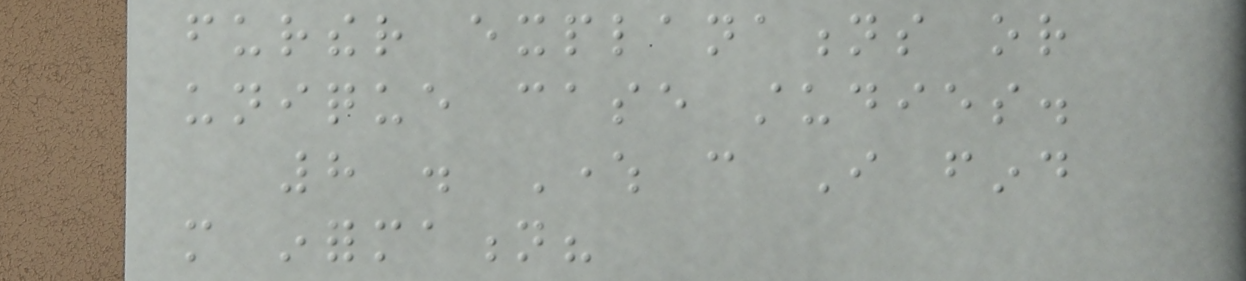further explanations or
unique case studies.
8 . Where can I find
more information?
